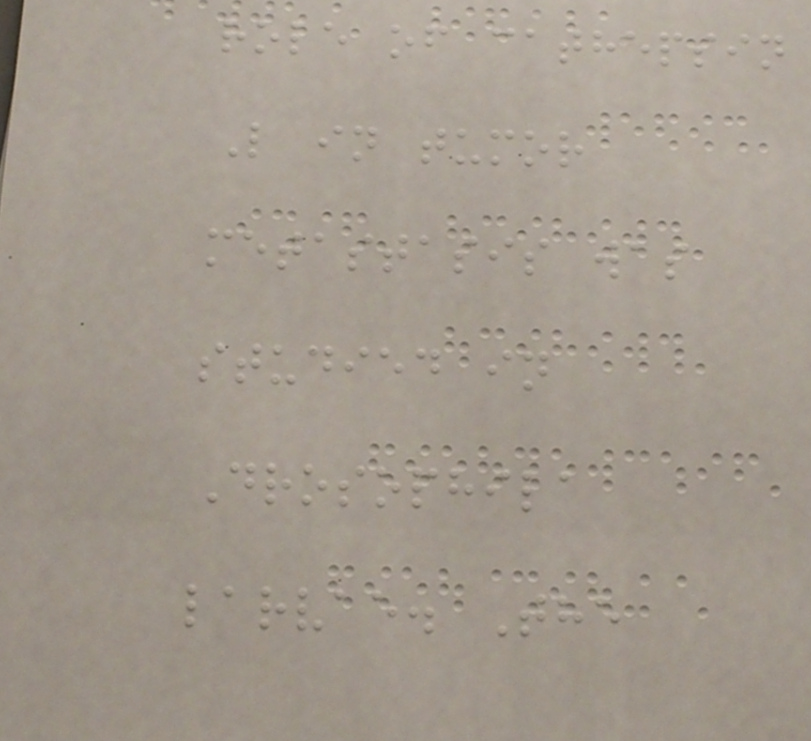role of cathepsin
L in tumor
metastasis was
studied in
Drosophila
larvae. The
